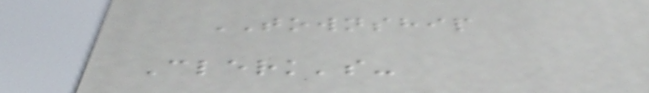TOWNSHIP
Clerk's-
